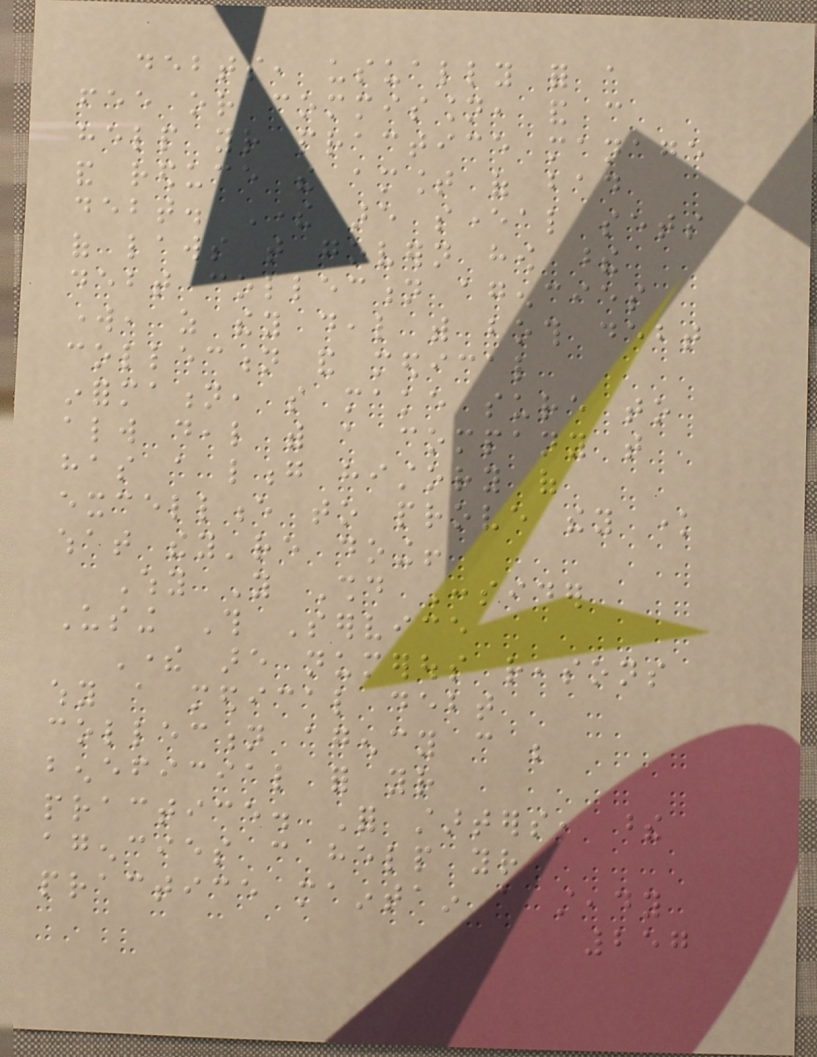debts, usually for a
fee or commission, and can
help your practice manage
and reduce the amount of bad
debt. There are several sets
of laws that govern how these
debt collection agencies
work, as they deal with both debt
collection and medical
information, so make sure to
always deal with a company that
has a long history of
excellence to prove they know
what they're doing!
Why You Should Consider
Using This Service
There are numerous reasons
why a medical debt
collection agency can be
beneficial for your
practice. For starters, these
agencies can help your
practice maintain a steady
257
